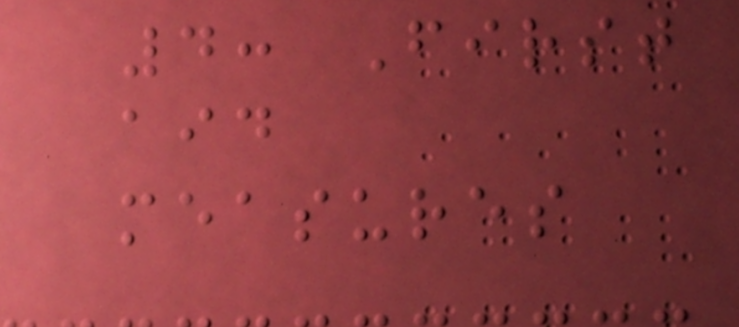4: First
aid
measures
